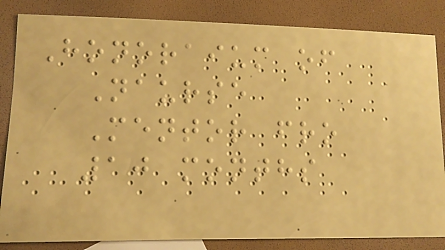Honoraium of
Naurse
Mentor fro
10 months
